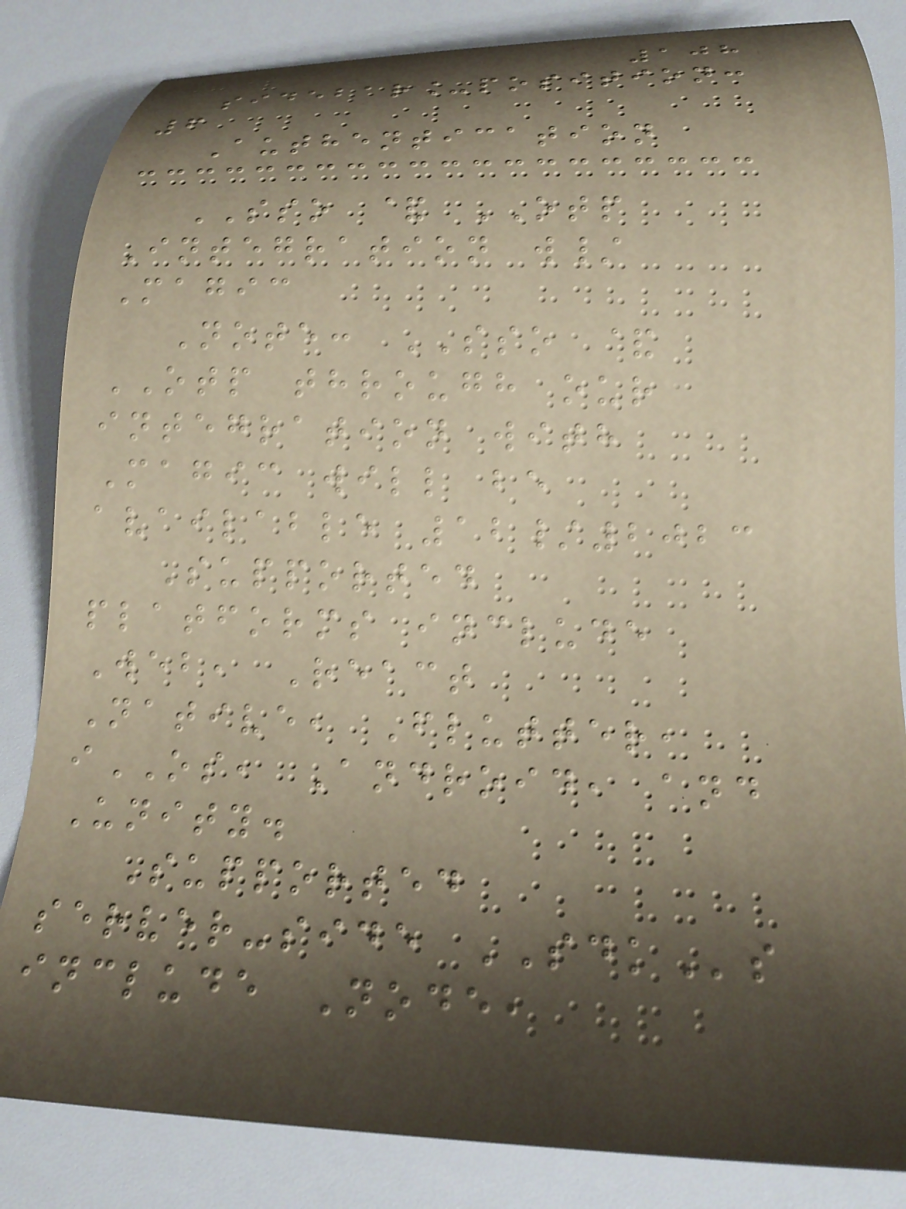108
sidebar_position:
6
Authentication
SSO & OTP
Integration w/
Magic
Note: SSO &
OTP through our
integration with
Magic will be
available 12/2023
Supported
platforms include
Web, React
Native, Flutter,
iOS, Android, and
Unity.
Supported
server-side SDKs
include Node,
